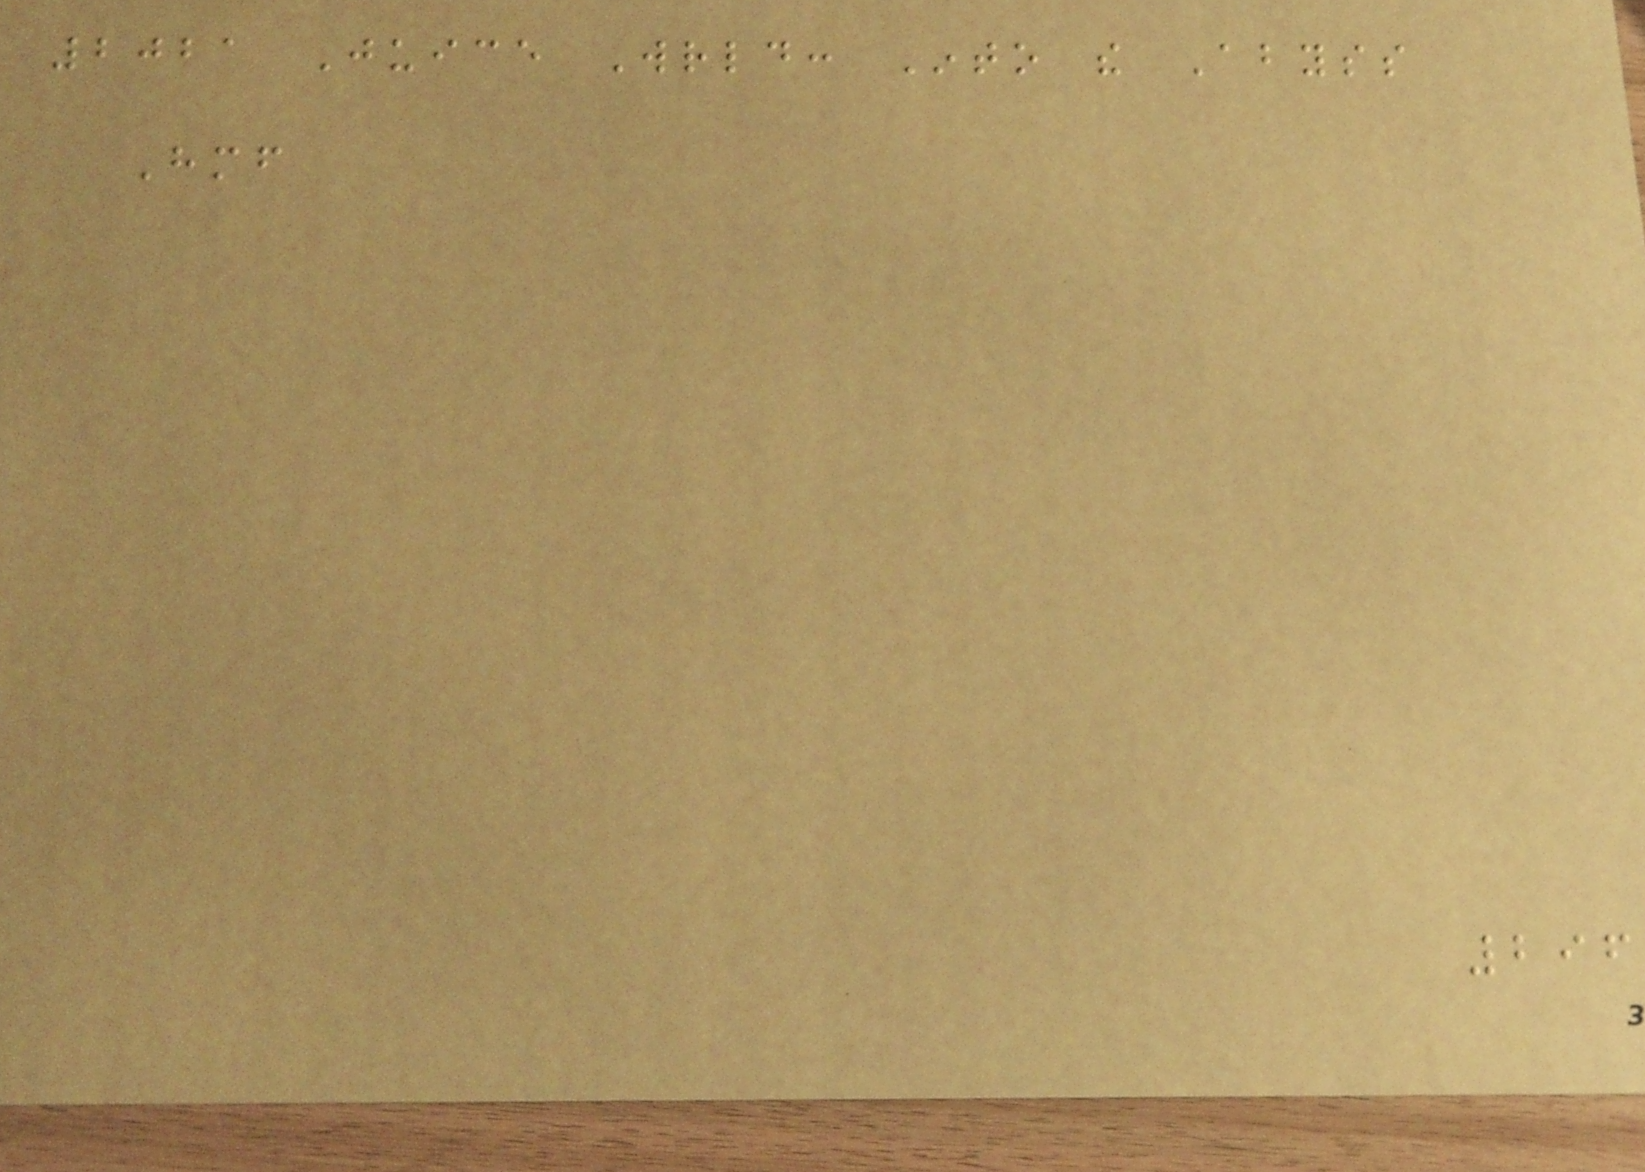2021 Juice Wrld: Into the Abyss
Himself
296
